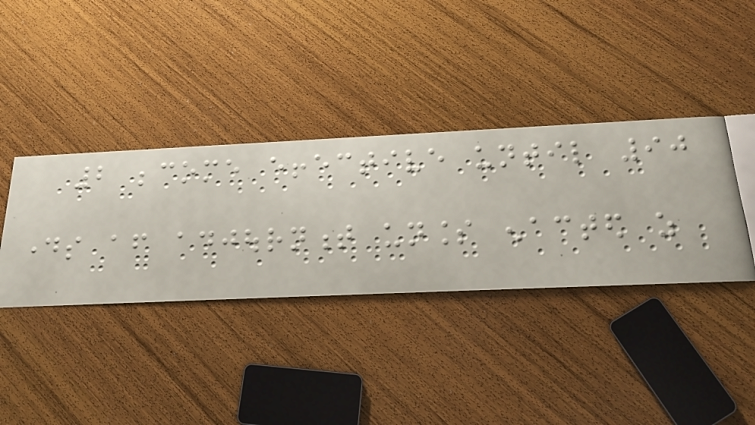2 become effective until 90
days after adjournment unless enacted as
